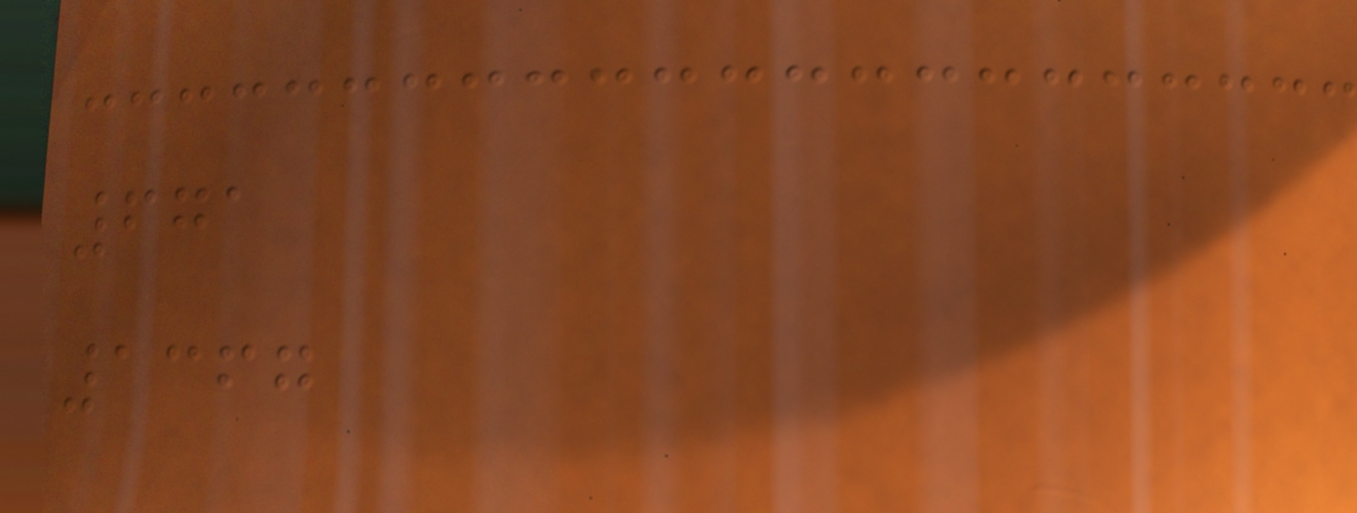671
1367
